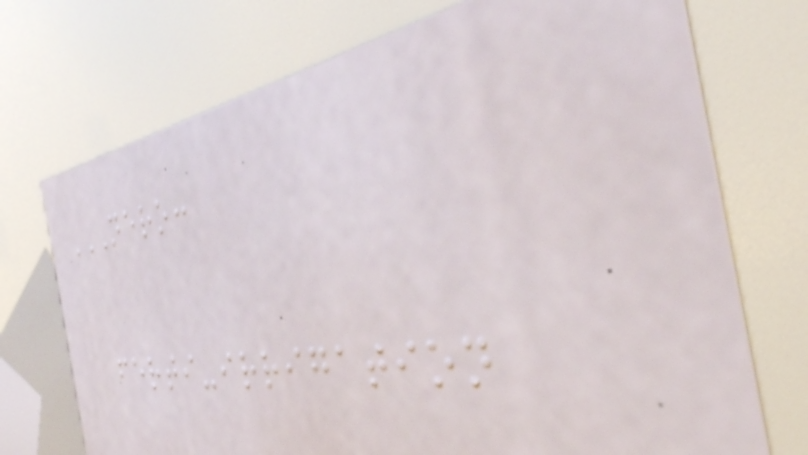NERO:
FERTI-IRRIGATION
